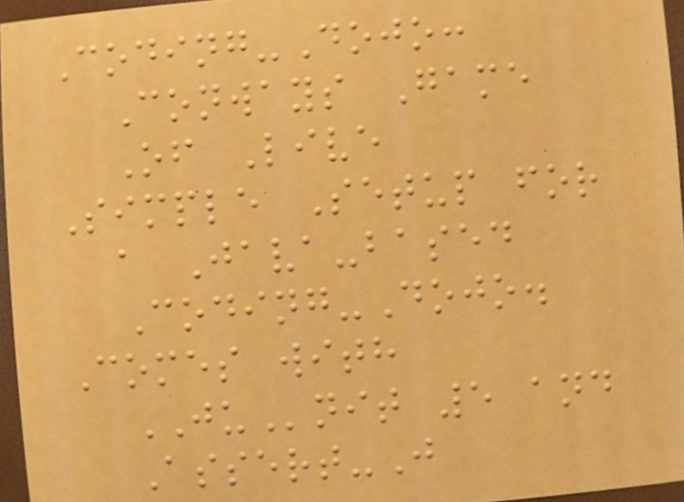Coding-Dojo:
Conways Game
Of Live
Simple Setup for
a Java-based
Coding-Dojo.
Comes with
JUnit 5 and
Assert-J
